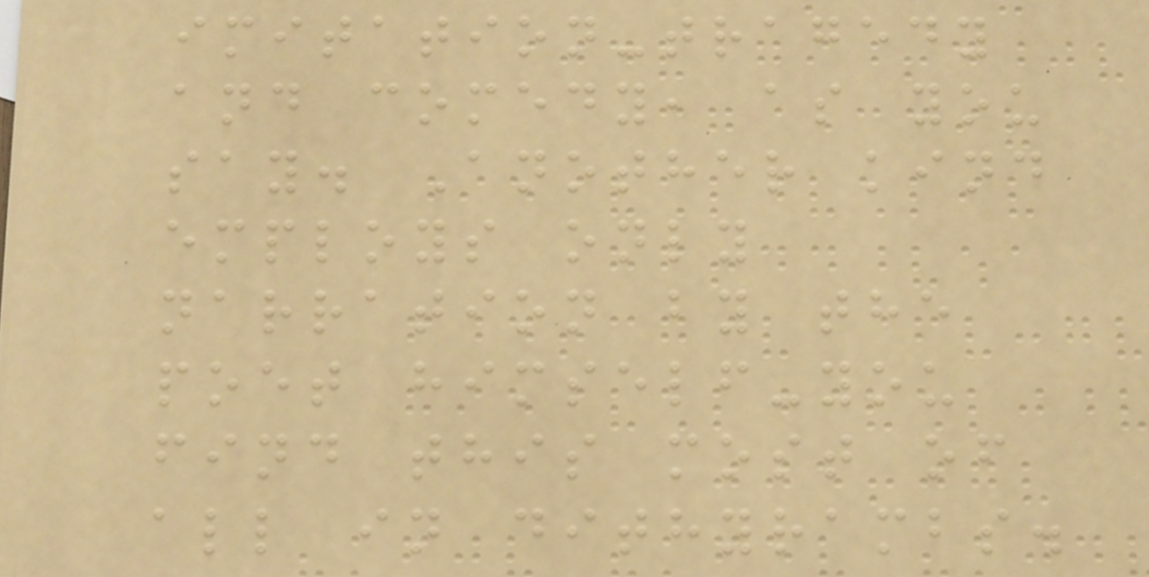imitation-tragedy
and comedy, as you
say. Another kind
employs only
narration by the
poet himself-you
find this most of
all in dithyrambs.
